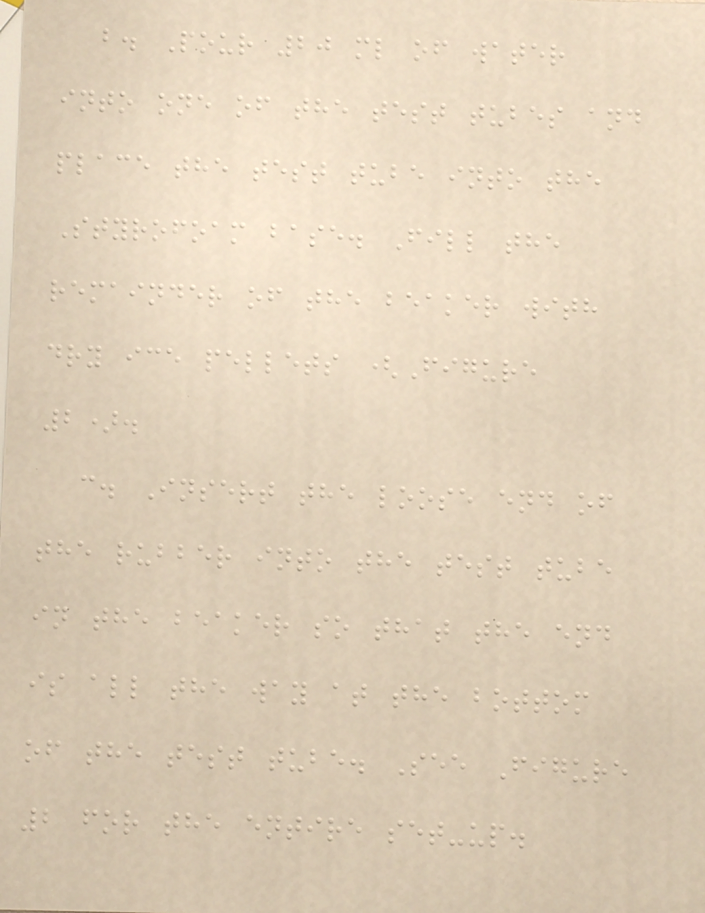b. Pour 20 ml of water
into one of the test tubes and
place the test tube into the
Styrofoam base. Fill the
remainder of the beaker with
dry ice pellets (Figure
2).
c. Insert the loose end of
the rubber into the test tube
in the beaker so that the end
is all the way at the bottom
of the test tube. See Figure
2 for the entire set-up.
